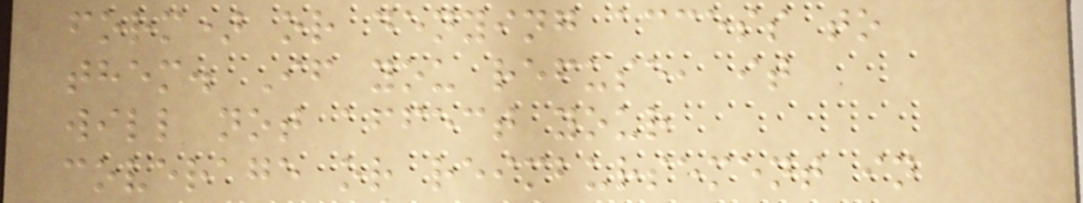form) or denying access to
them. If you refuse, it
will not affect your
coverage or reimbursement in
